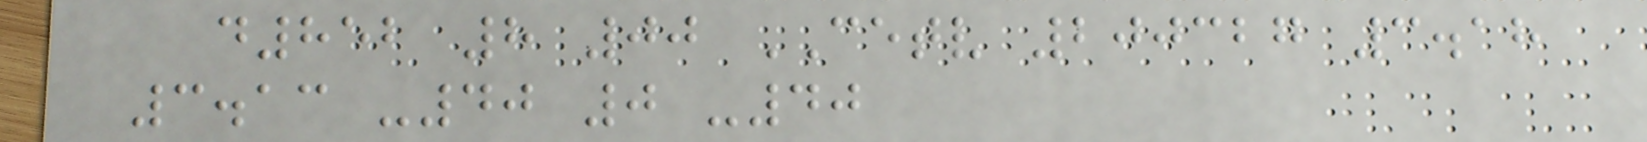d852 8 00 CETV 200327 3.18
3.13 -40 0 -40
